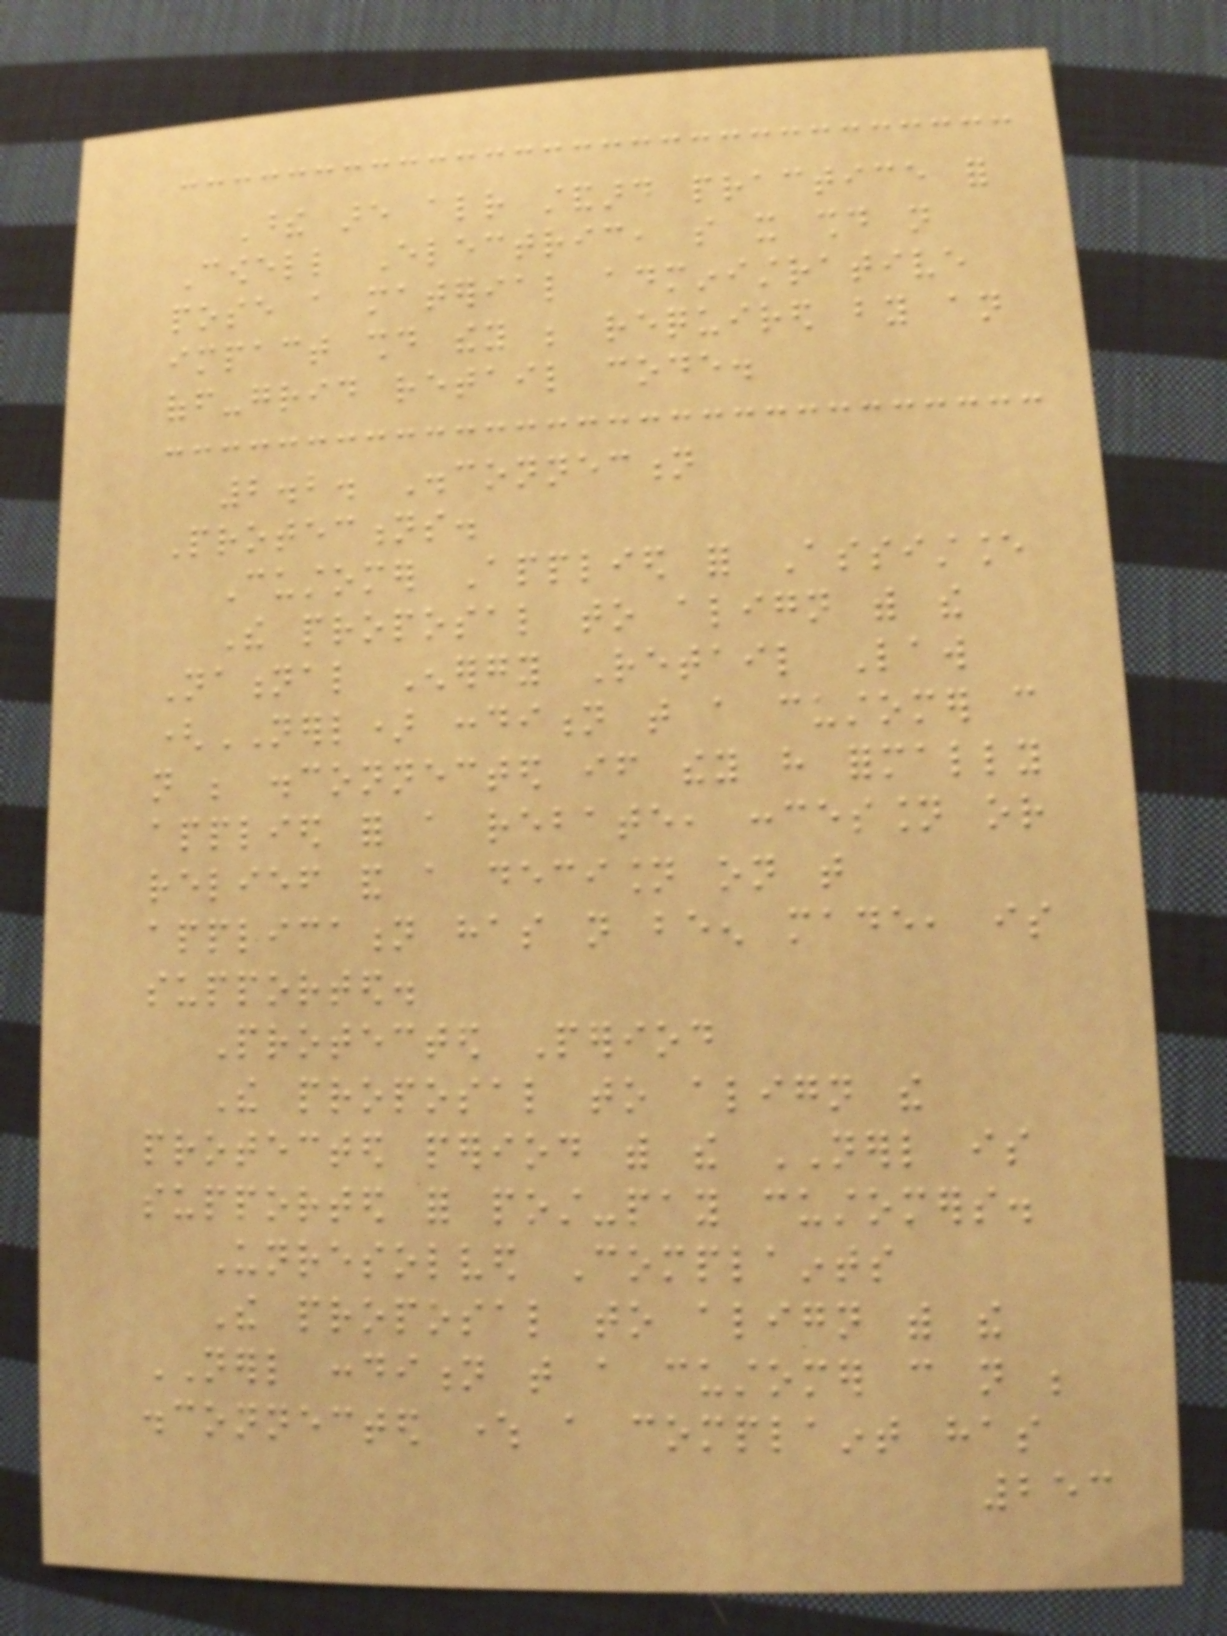These are already standard practice for
Cowell Electric, so it should not
pose a material administrative
impact should they be required by an
off-grid retail code.
2.2. Disconnection
Protections.
Customer Applied for Assistance
The proposal to align with the
National Energy Retail Law
(NERL) condition that a customer can
not be disconnected if they have formally
applied for a rebate, concession or
relief and a decision on that
application has not been made, is
supported.
Protected Period
The proposal to align the
protected period with the NERL is
supported for post-pay customers.
Unresolved Complaints
The proposal to align with the
NERL condition that a customer can not be
disconnected where a complaint has
253
